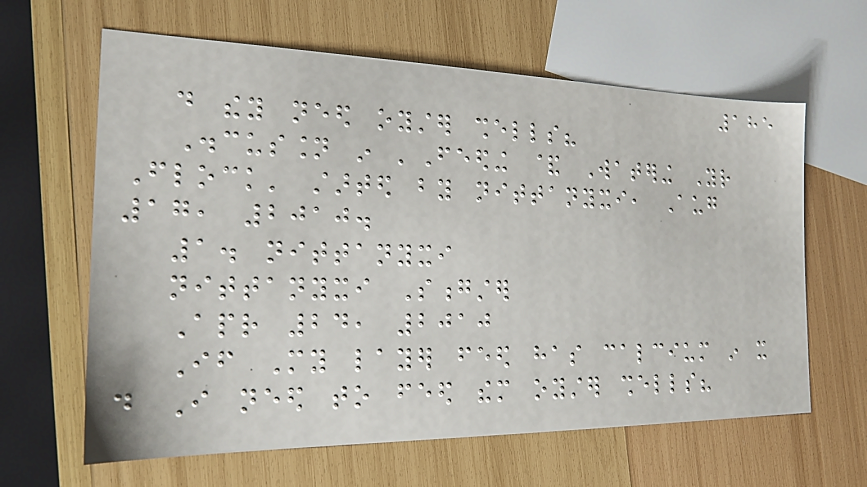185
do they need oyster shells?
Discussion in 'Feeding & Watering Your
Flock' started by nittanyxi, Aug
17, 2010.
1. nittanyxi
nittanyxi Songster
Apr 24, 2010
If My layer feed has calcium in it
do I need to feed them oyster shells?
